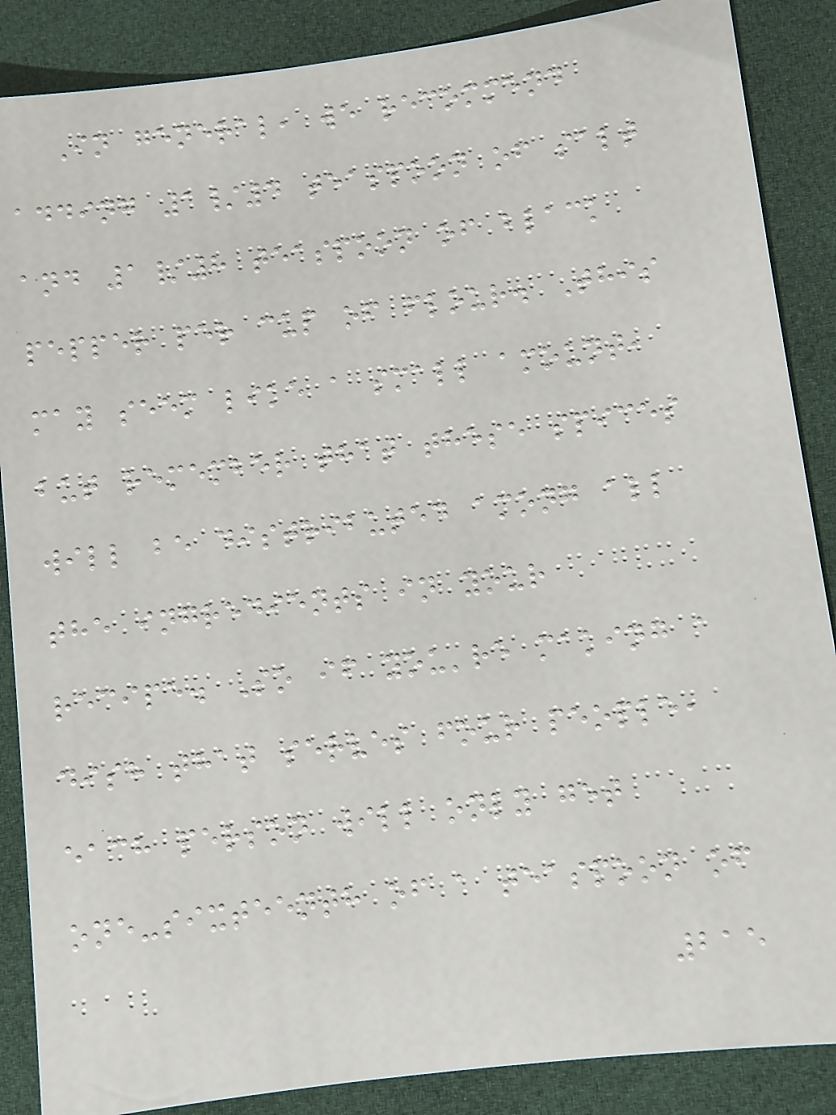In general, we recommend
adding 1/4 teaspoon of salt
and 1/8 teaspoon of black
pepper per cup of flour. This
may seem like a small amount,
but remember that these spices
will be distributed among all
the ingredients in your
recipe. So if you're making a
dish that serves four people,
each person will only get
one-sixteenth of a teaspoon of
215
